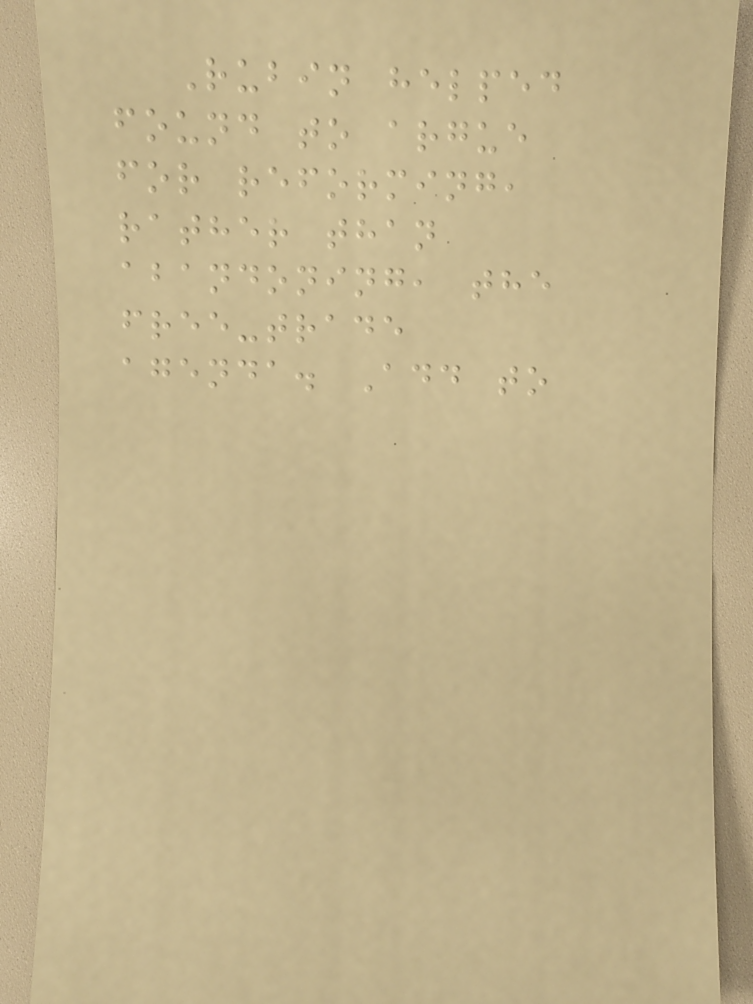Rubin helped
found to argue
for reforming,
rather than
abandoning, the
free-trade
agenda. Add to
